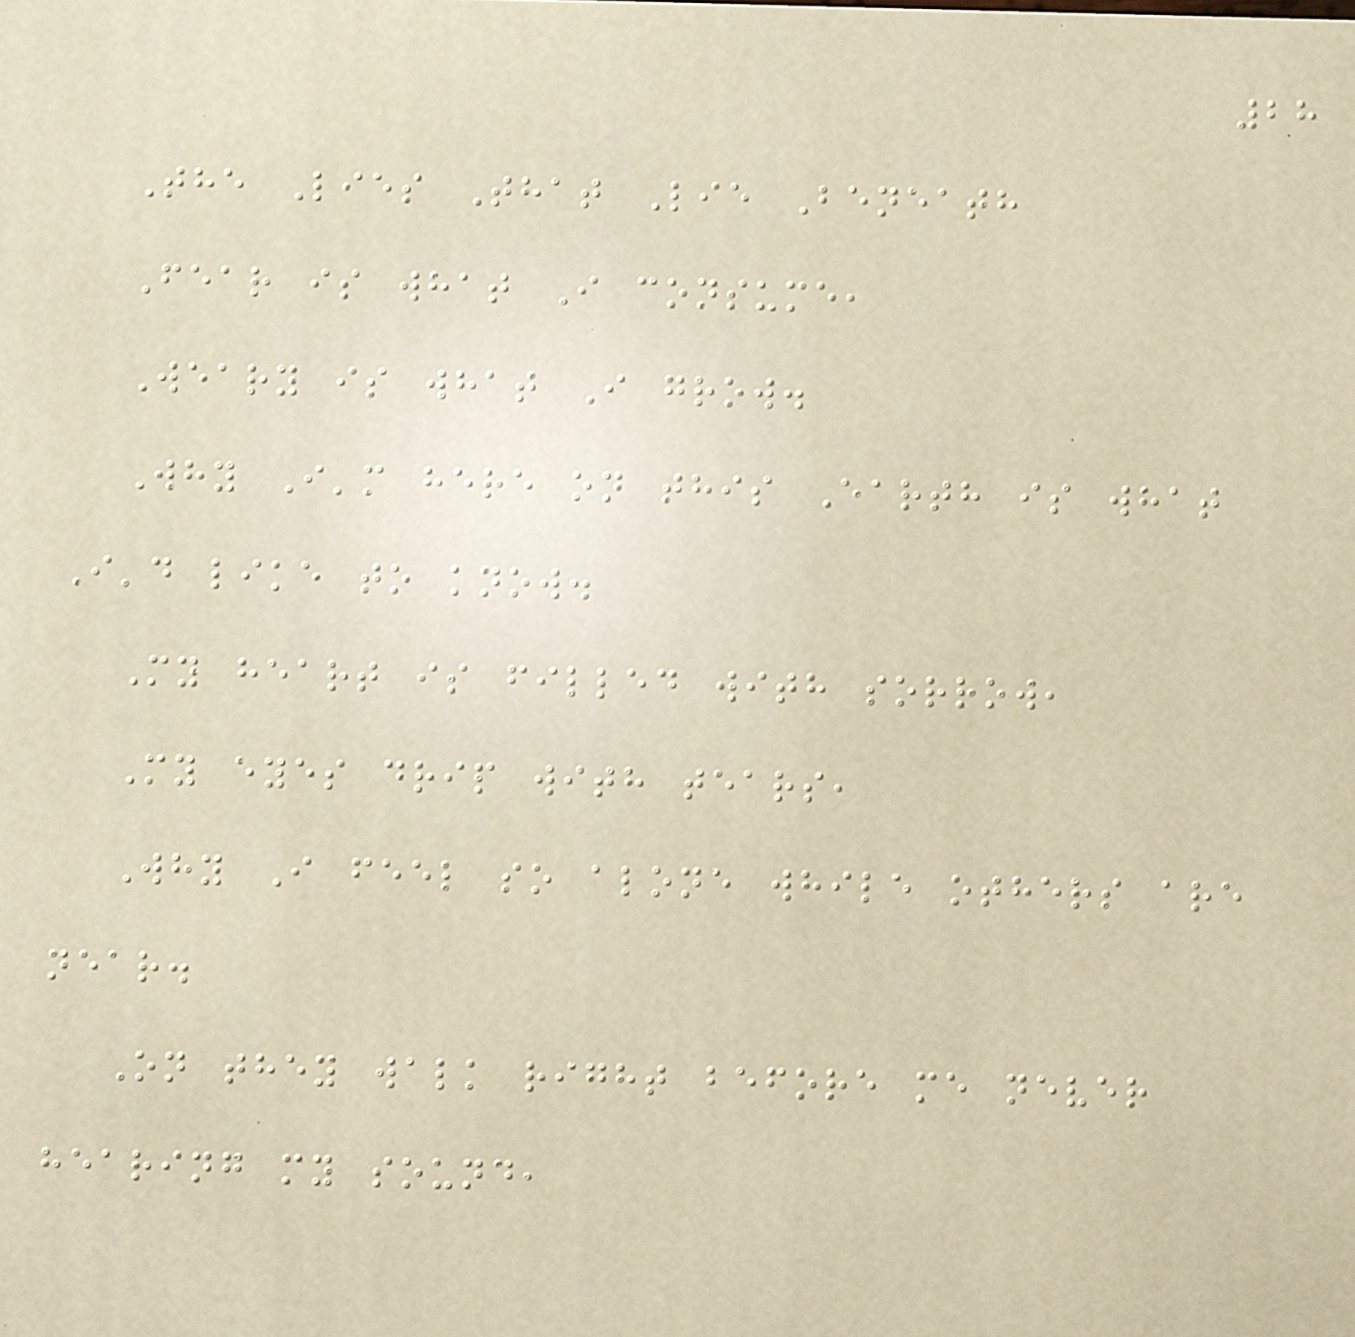28
The Lies That Lie Beneath
Fear is what I consume,
Weary is what I grow.
Why I'm here on this Earth is what
I'd like to know.
My heart is filled with sorrow,
My eyes drip with tears,
Why I feel so alone while others are
near.
On they walk right before me never
hearing my sound,
